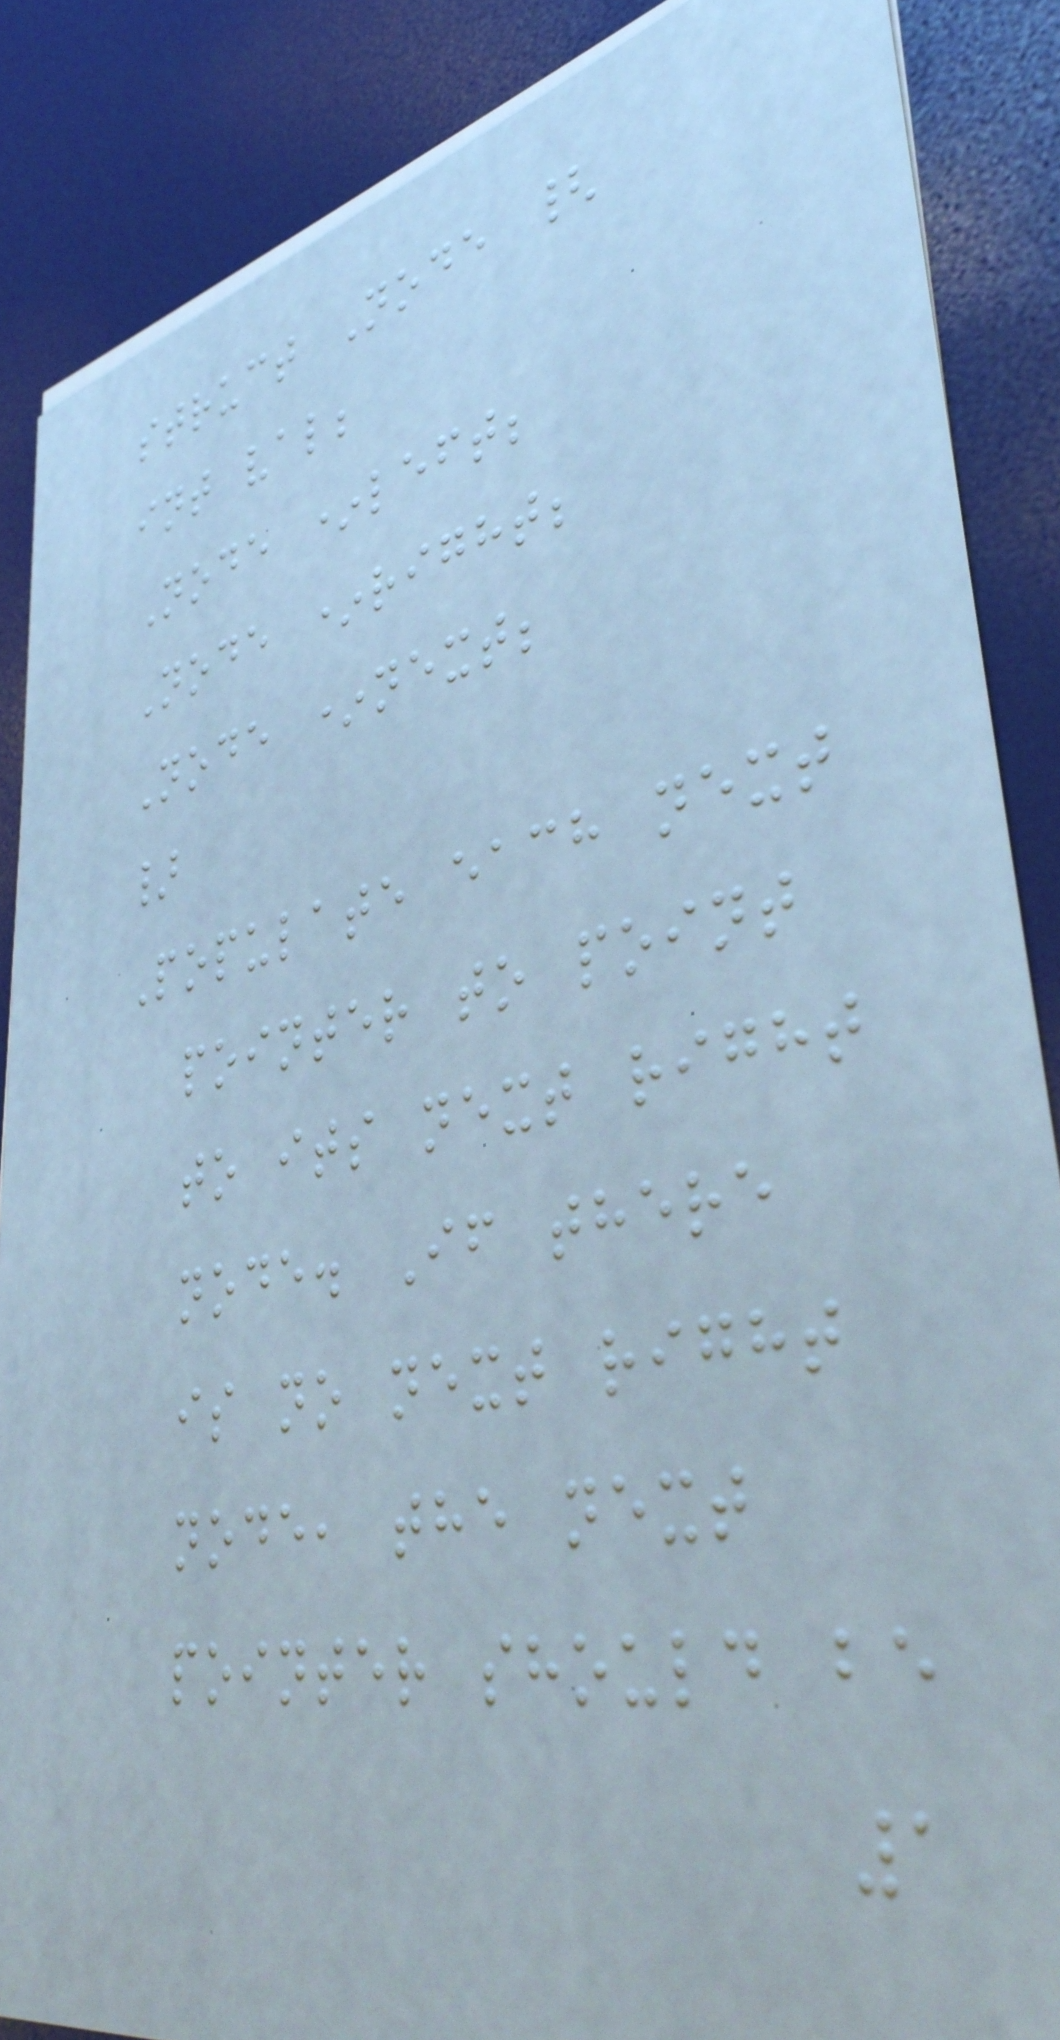struct Node {
int val;
Node *left;
Node *right;
Node *next;
}
Populate each next
pointer to point
to its next right
node. If there
is no next right
node, the next
pointer should be
1
